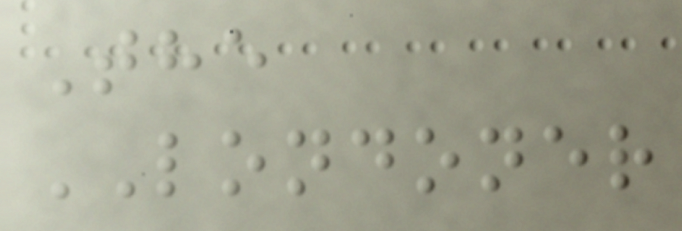The
LONDONER
